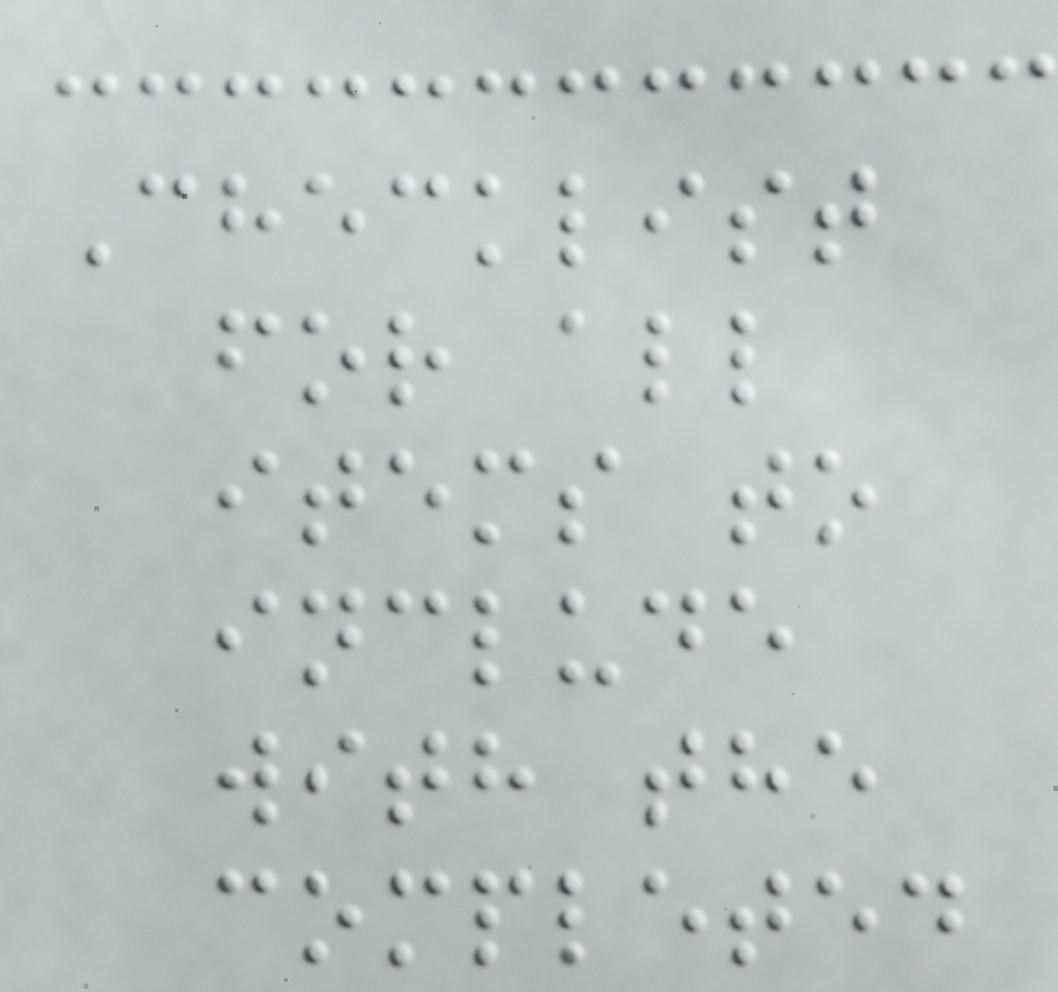Checklist
for all
items to
include
with the
completed
